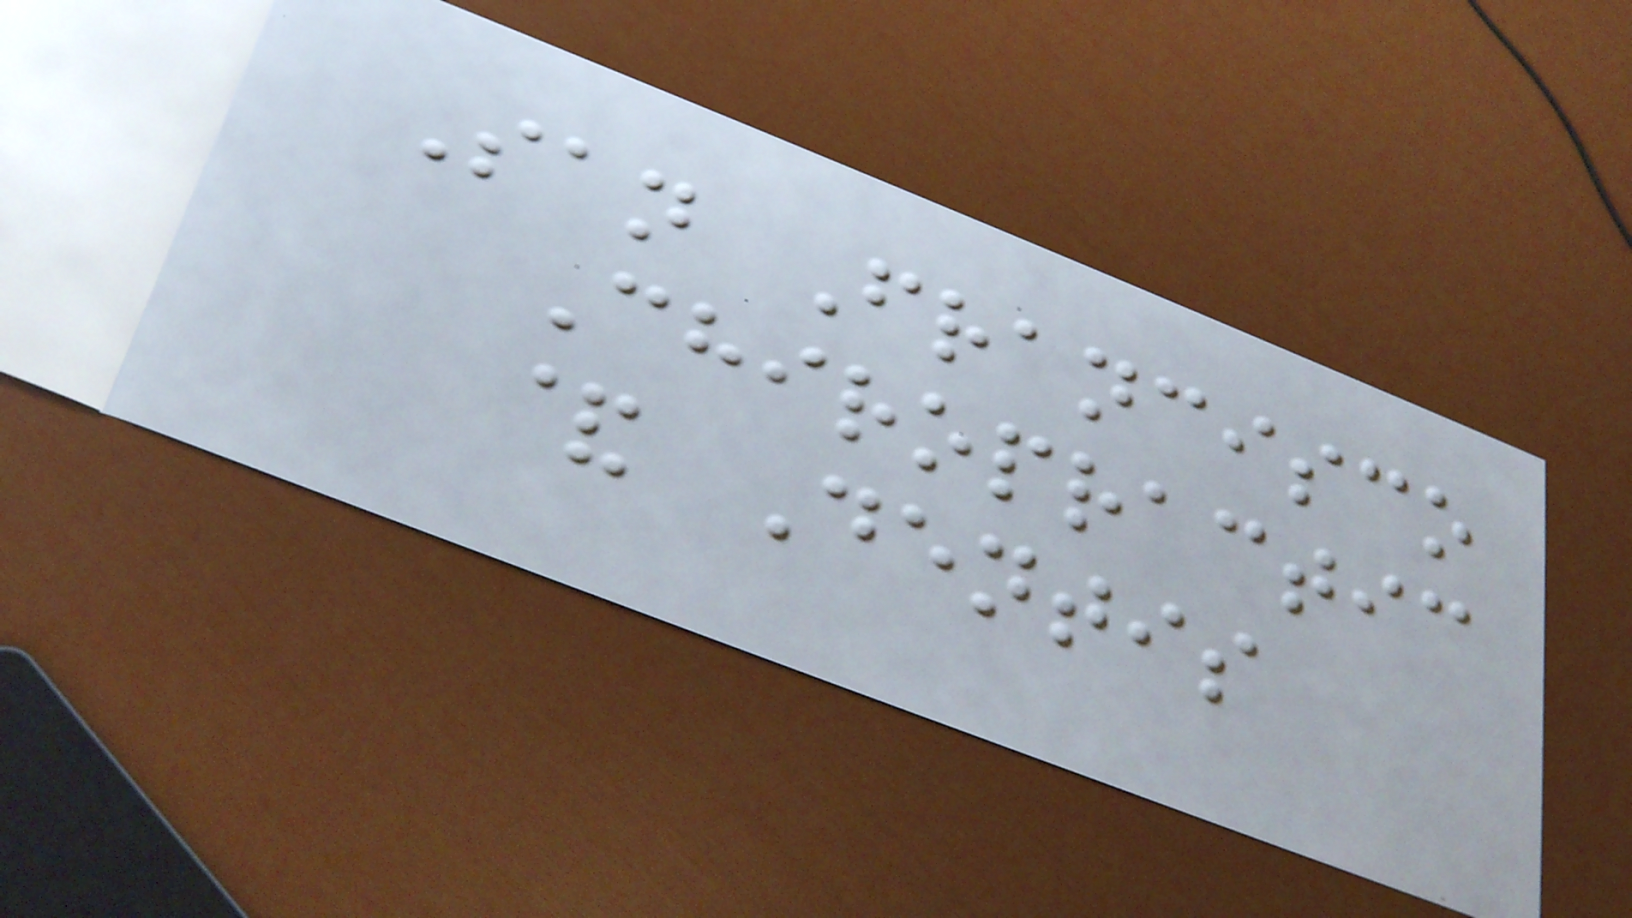San Francisco
Chiropractic
& Dentis
